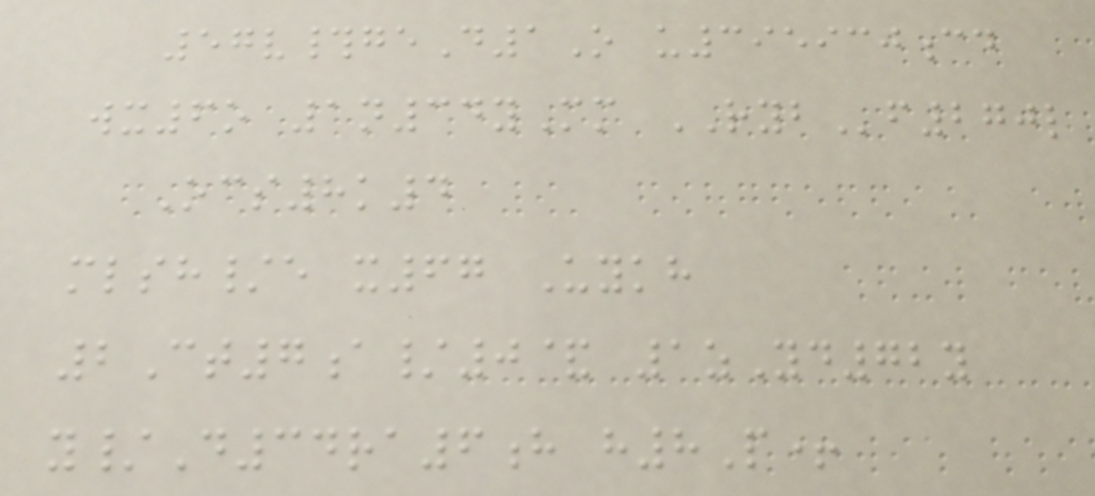57v#geD1O u395930cd
wx6o 1n34yMm RYBf270l
Ocs8k4
mlsh/e x67 Uykh
2Ct7a/0& 1zYd72y
y/D34ra6h h8P+
